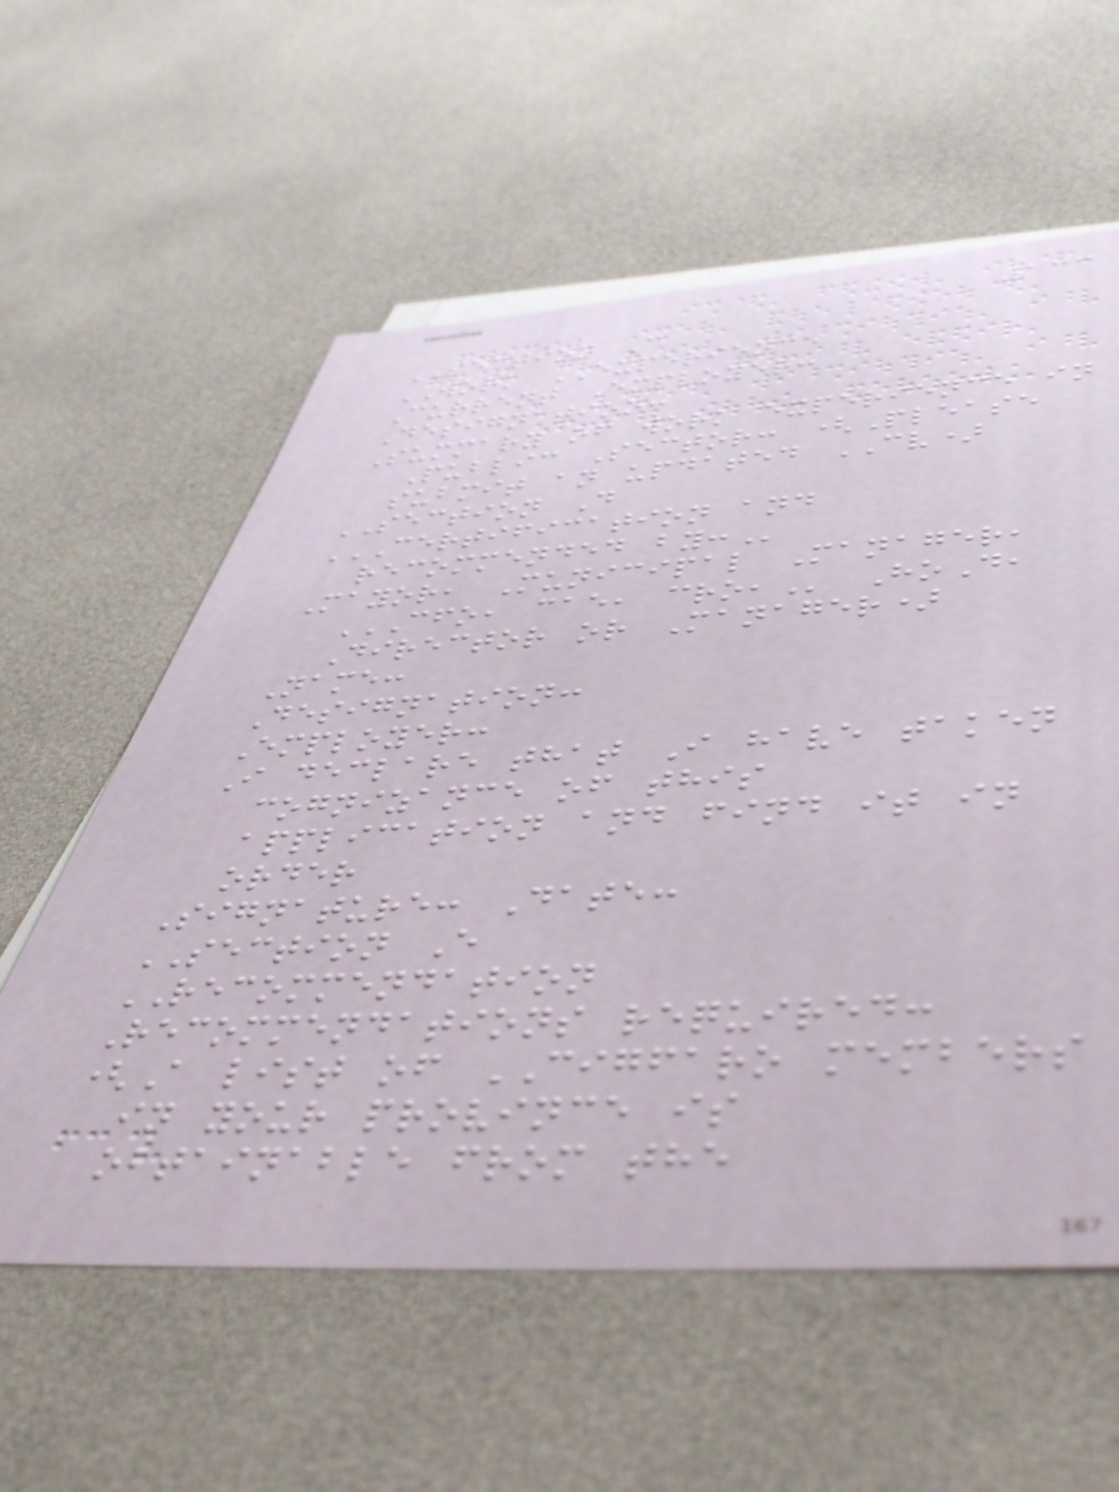133
SECTION C
WORK EXPERIENCE
Current Employer:
Designation:
Summary of work experience in
Public Sector: (Please
submit an updated CV)
SECTION D
CERTIFICATION AND
RECOMMENDED BY:
Mayor, Municipal Manager,
CFO, CAE, CRO, HoD,
Director or Manager)
Name:
Designation:
Employer:
I declare that I have taken
cognizance of this
application and find it in
order
Signature: Date:
SECTION E
RECOMMENDATION
Recommendations required:
(A list of CIGFARO members
in your province is
obtainable from the
